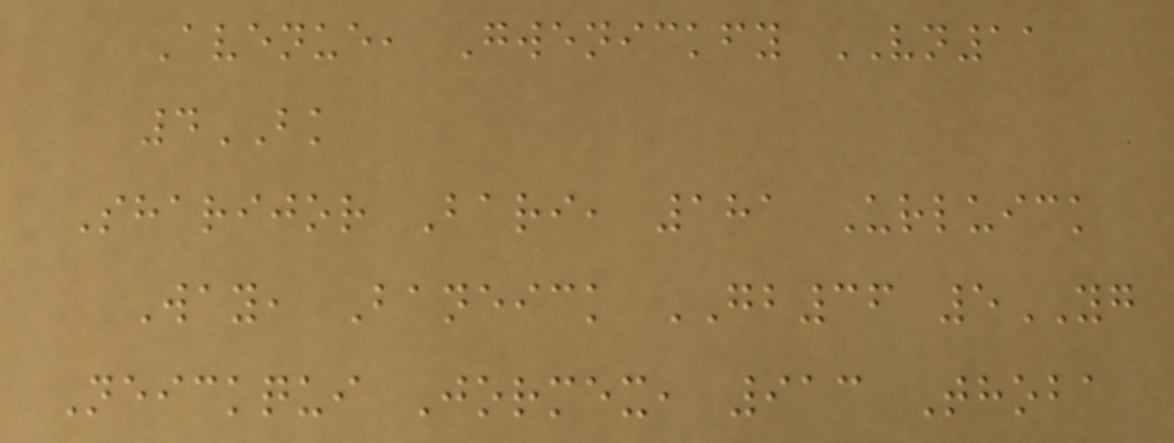Avenue, Gwenickfy VN11
4BK
Sharijor Bari, 181 Urluick
Way, Baneick GB36 5YG
Neickqui Jormex, 913 Thoba
